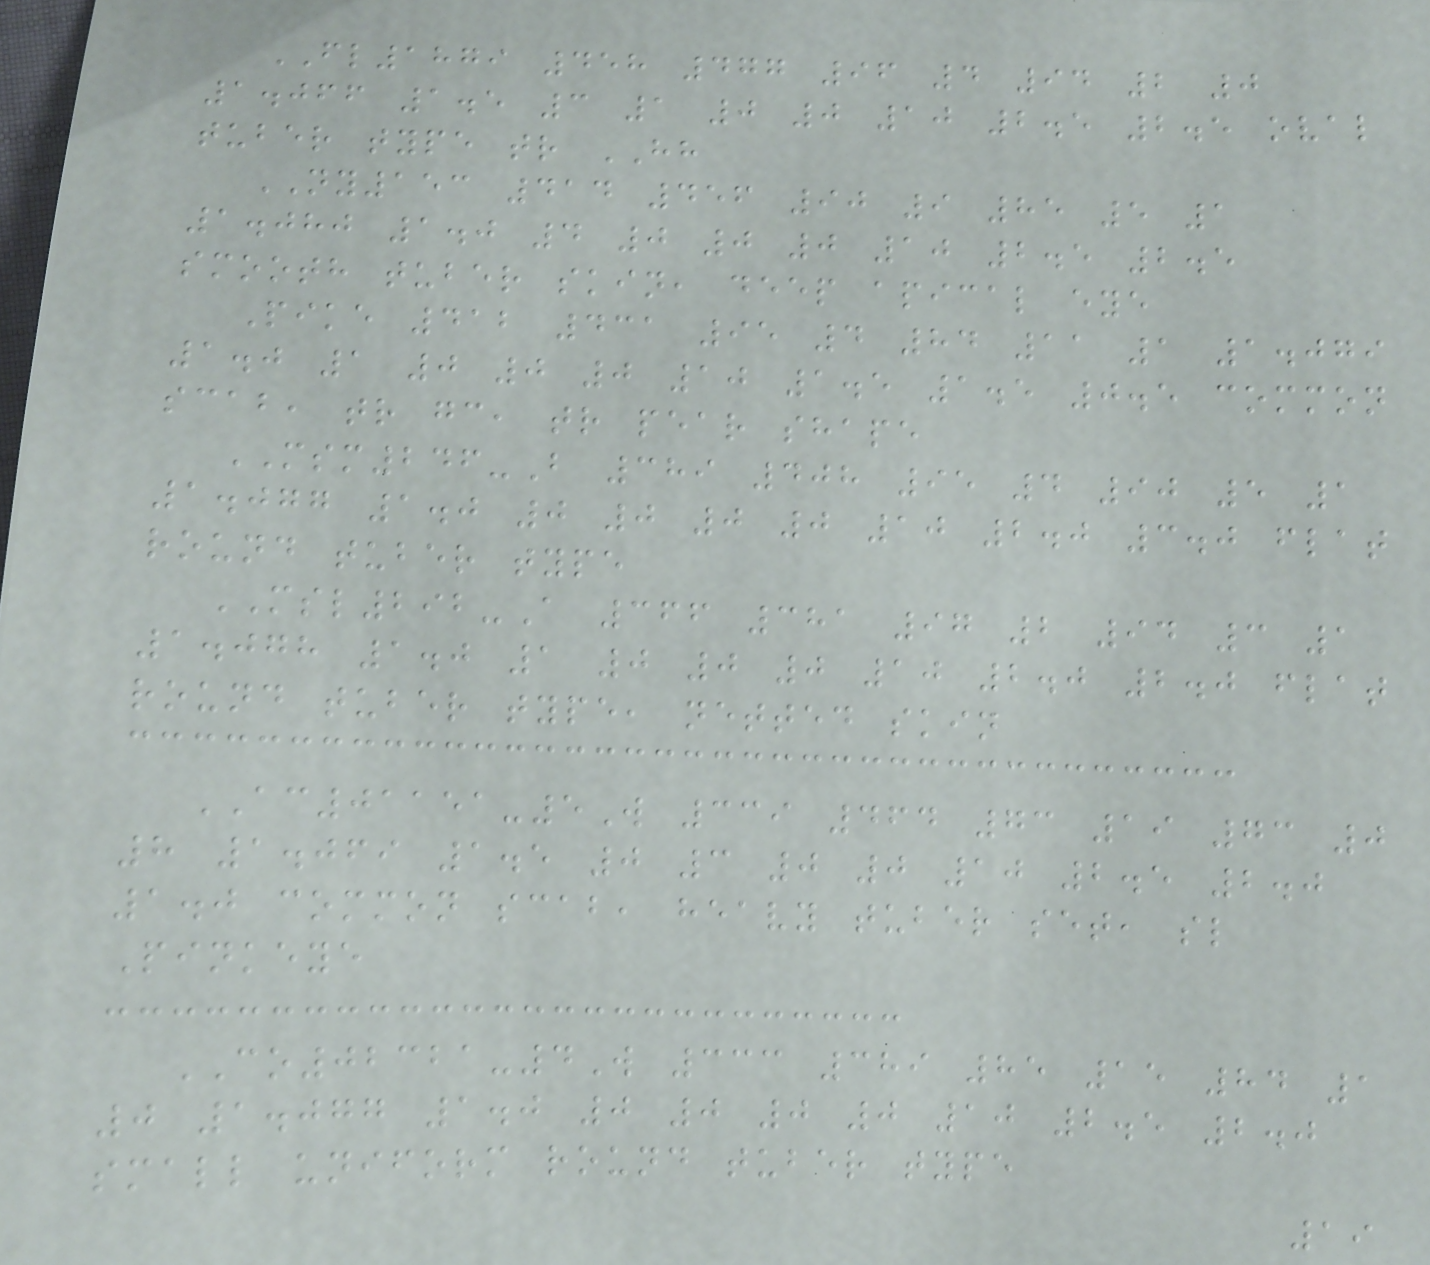FL1879 458 477 96 4 94 2 0
1.066 1.5 3 1 0 0 10 2.5 2.5 oval
tuber type tr HH
NY153 414 456 90 9 85 5 1
1.080 1.0 4 0 0 0 10 2.5 2.5
smooth tuber skin, deep apical eye
Pike 412 431 95 4 84 11 1 1.079
1.0 1 0 0 0 10 1.5 1.5 0.5 common
scab, tr gc, tr pear shape
MSM246-B 389 408 95 4 90 5 1
1.077 1.0 0 0 0 0 10 2.0 3.0 flat
round tuber type
MSL292-A 366 381 97 2 94 3 1
1.078 1.0 1 0 0 0 10 2.0 2.0 flat
round tuber type, netted skin
AC01151-5W 339 464 73 19 73 0
8 1.069 1.5 0 3 0 0 10 2.5 2.0
1.0 common scab, heavy tuber set, sl
Pinkeye
CO02321-4W 333 389 85 15 84 1
0 1.077 1.0 0 0 0 0 10 2.5 2.0
small uniform round tuber type
19
